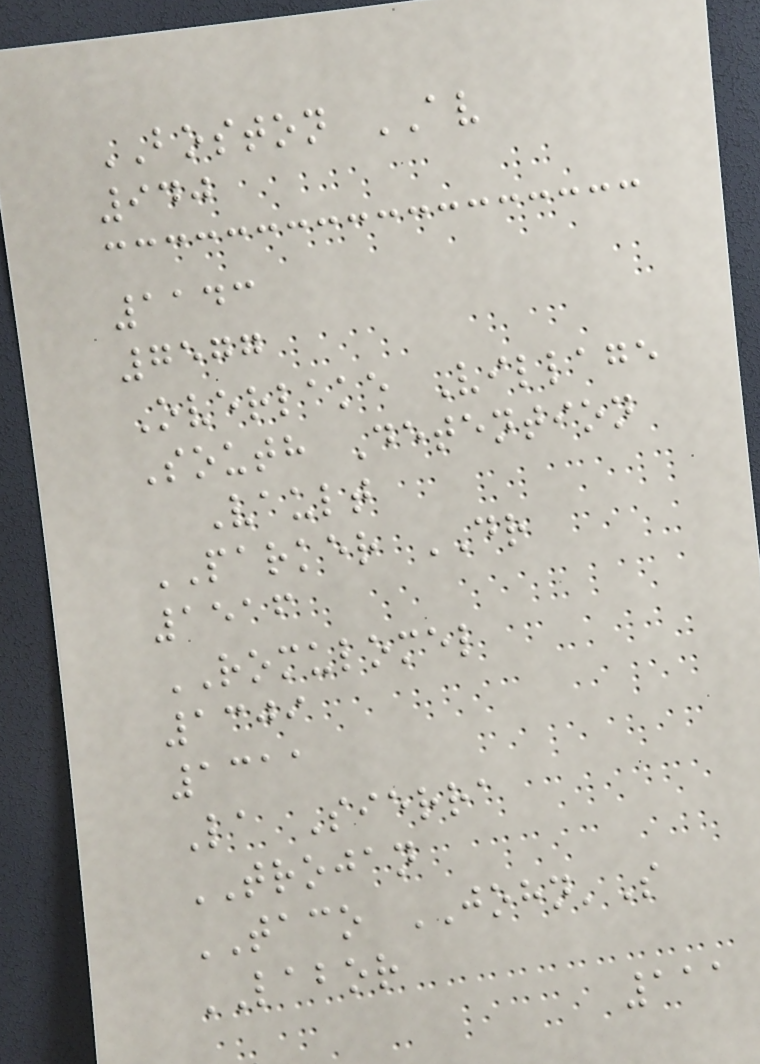BOSTON AV
940
1143
7577
Overlake Village
South Detention
Vault
PARKER DR
1516
ROMULOMEL
1309
1311
La Sierra
TROJAN
TACO JOHN'S
LABOR
111
